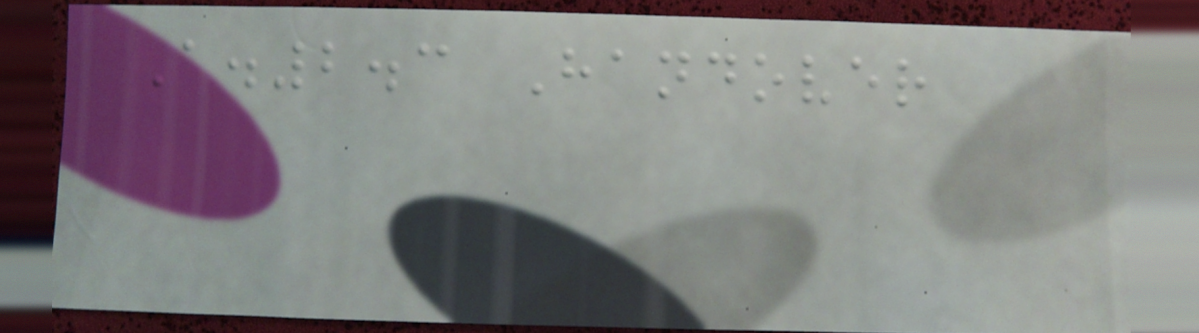A.2.3 Handover
